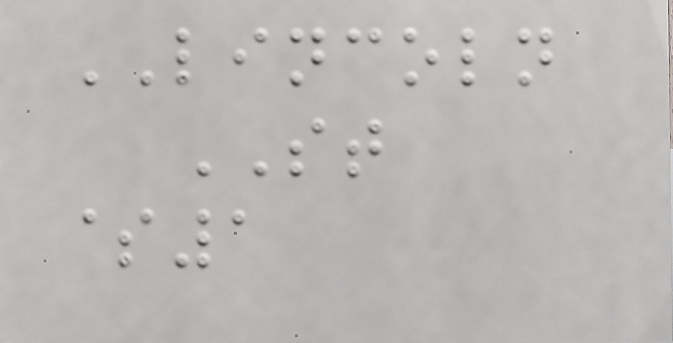LINCOLN
ST
$1
